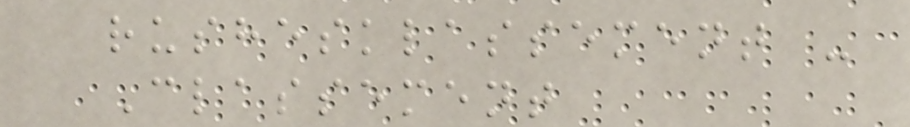rushesklassement -
Classement
